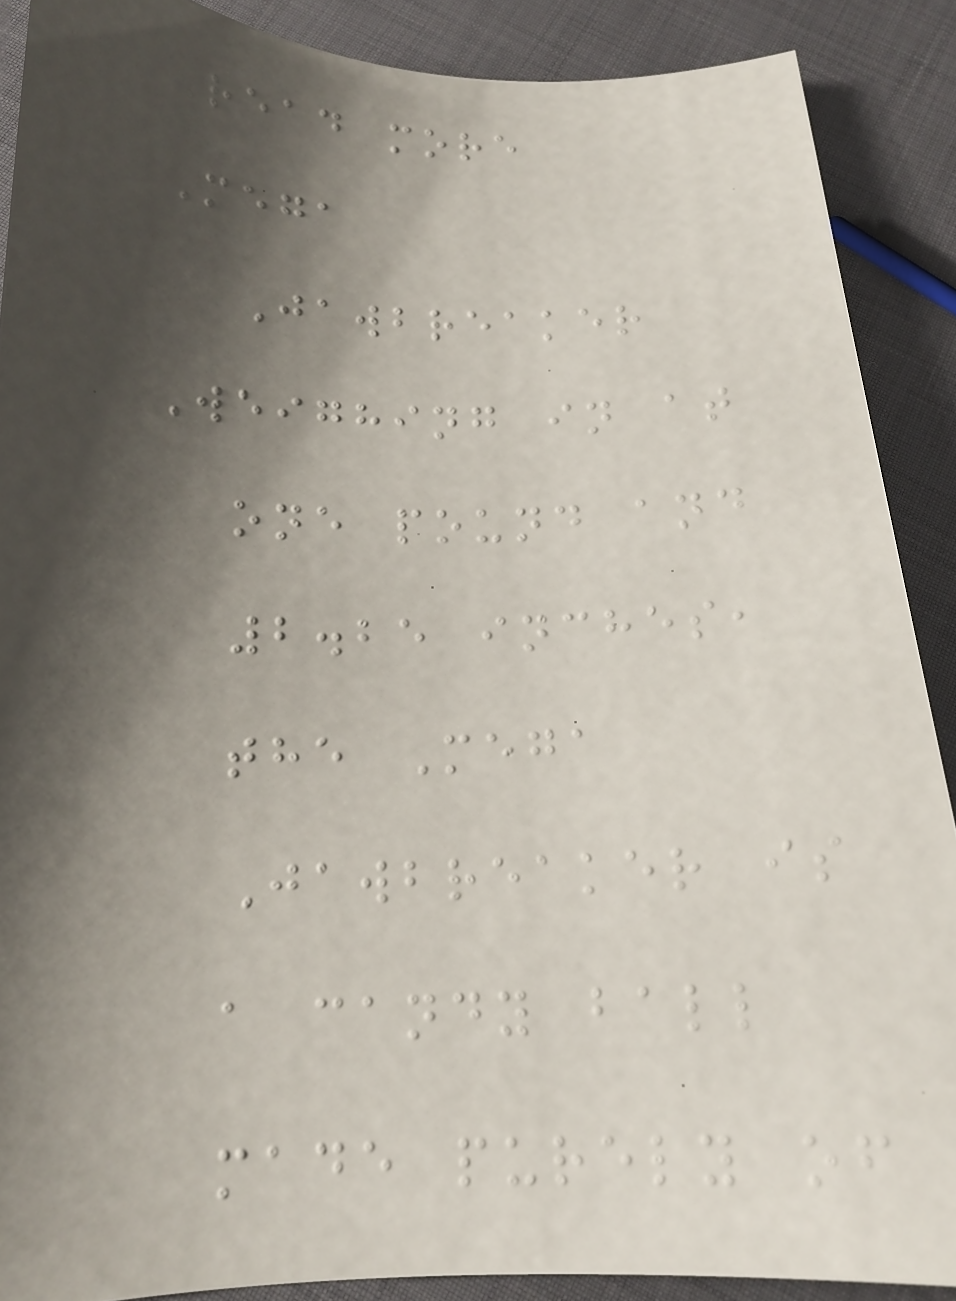Read more
Mega
Jawbreaker
Weighing in at
one pound and
2.25 inches,
the Mega
Jawbreaker is
a candy ball
made purely of
